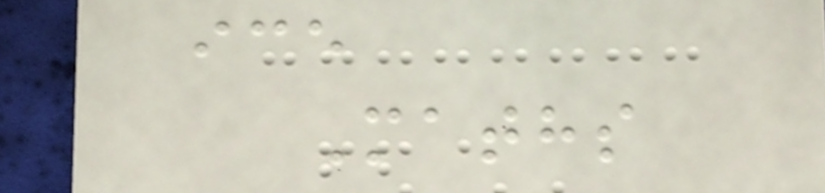ice
Maths
